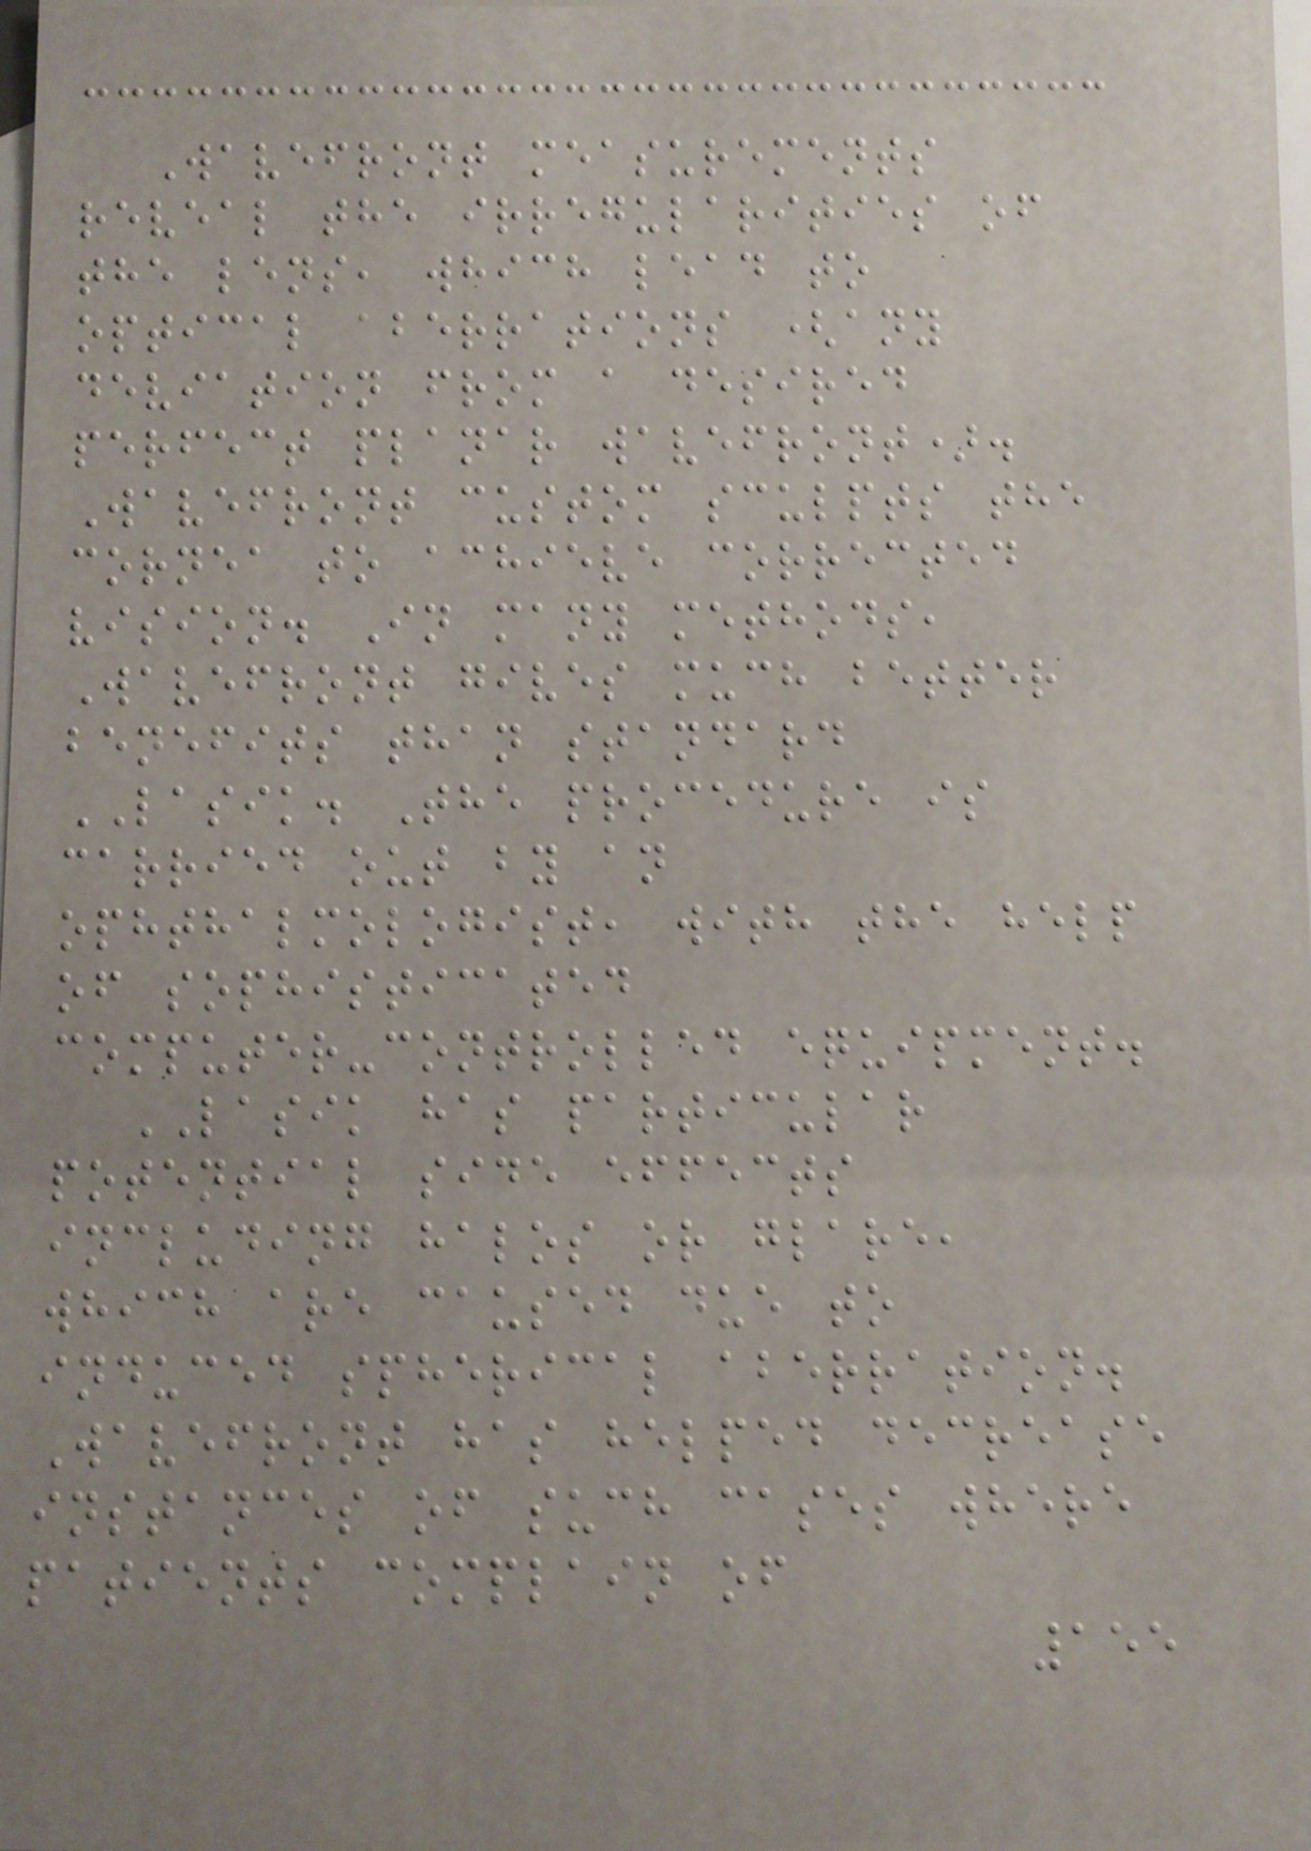Wavefront measurements
reveal the irregularities of
the lens, which lead to
optical aberrations (any
deviation from a desired
perfect planar wavefront).
Wavefront custom sculpts the
cornea to achieve corrected
vision. In many methods,
Wavefront gives much better
benefits than standard
LASIK. The procedure is
carried out by an
ophthalmologist, with the help
of sophisticated
computer-controlled equipment.
LASIK has particular
potential side effects
including halos or glare,
which are caused due to
induced spherical aberration.
Wavefront has helped decrease
instances of such cases where
patients complain of
155
